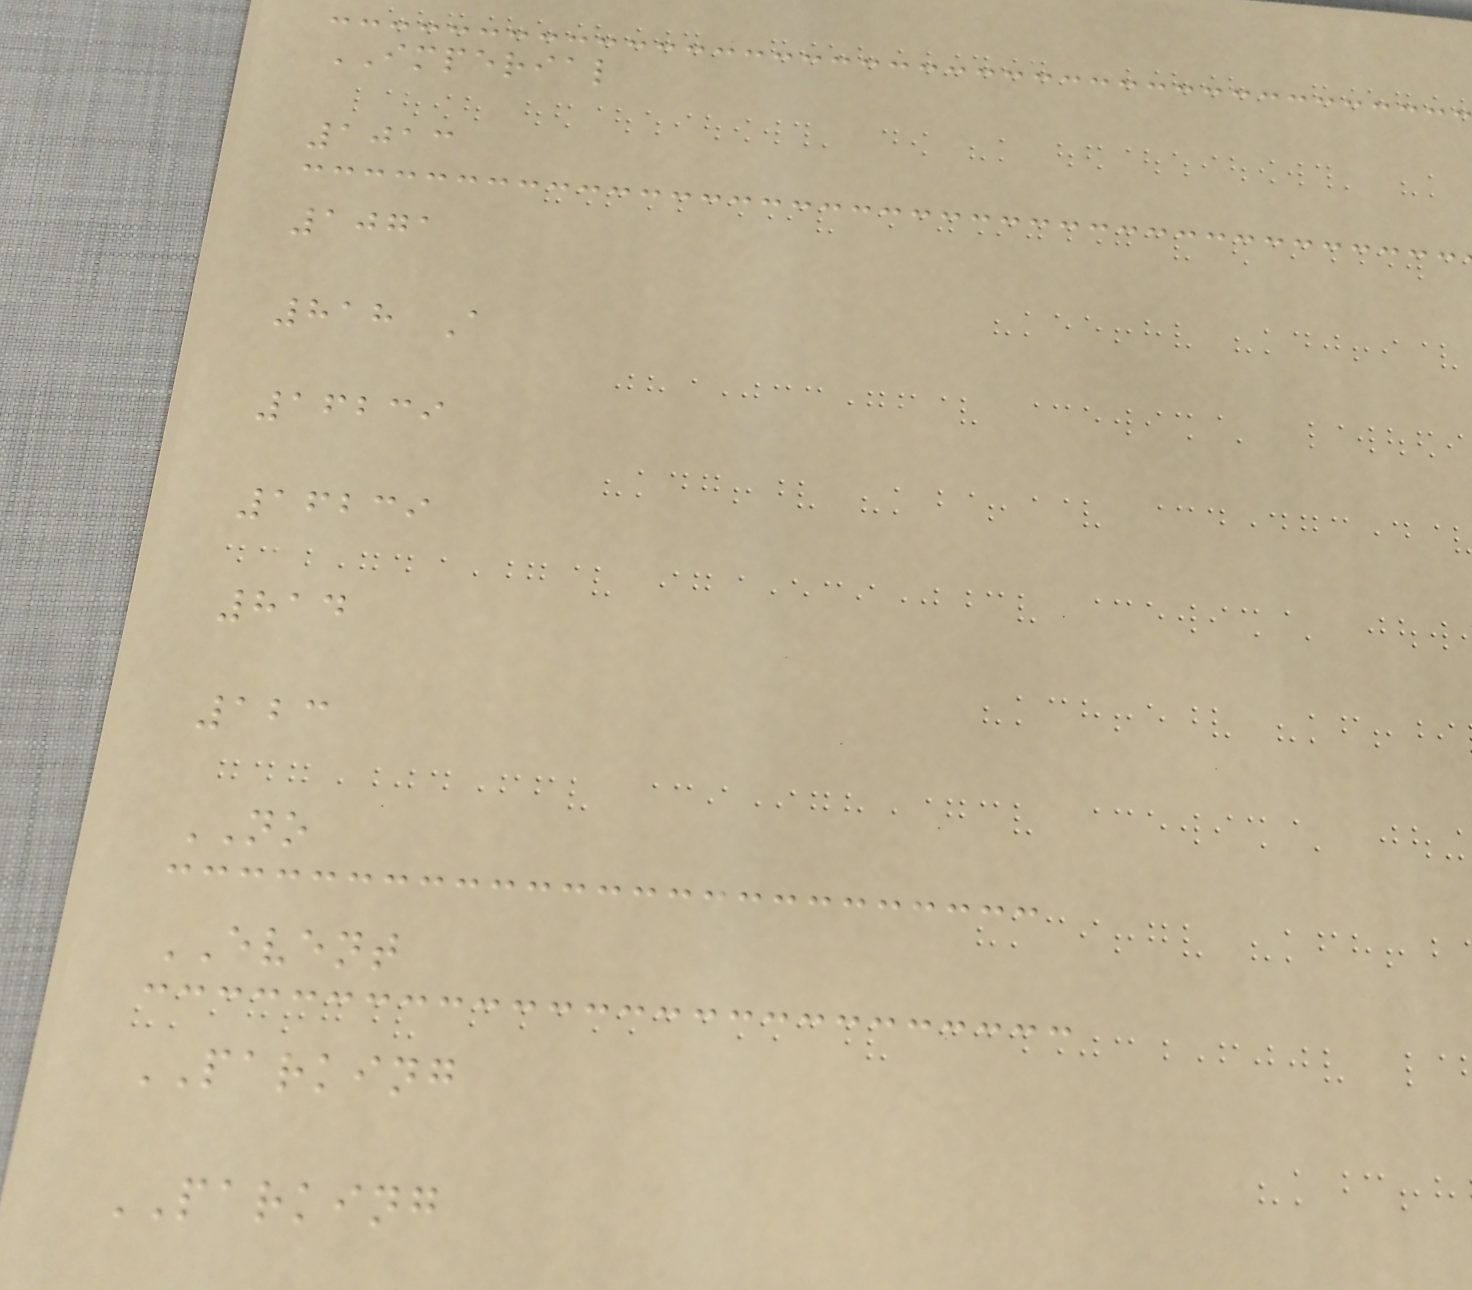IMPERIAL
1013
1071
818 A
16239
16239
814
123
NO
EVENT
PARKING
PARKING
